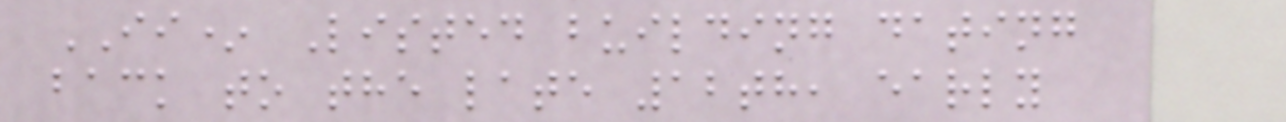II* Listed building dating
back to the late 12th, early
